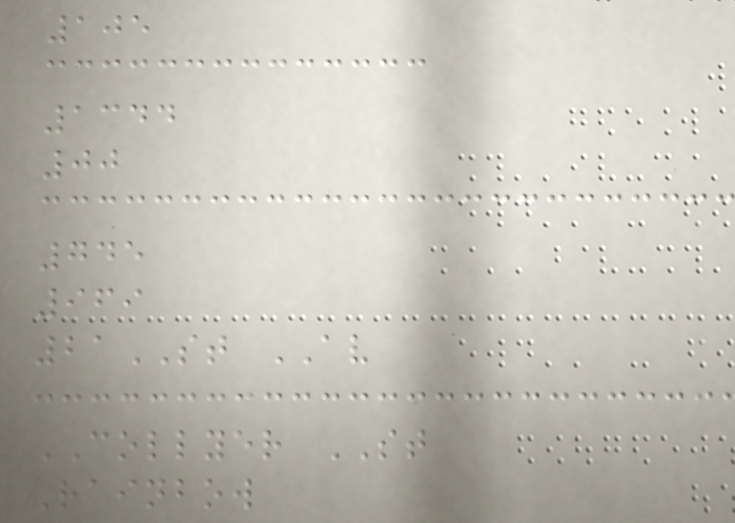105
1344
00
745
969
21ST AV
COLLYER ST
Rainbow
